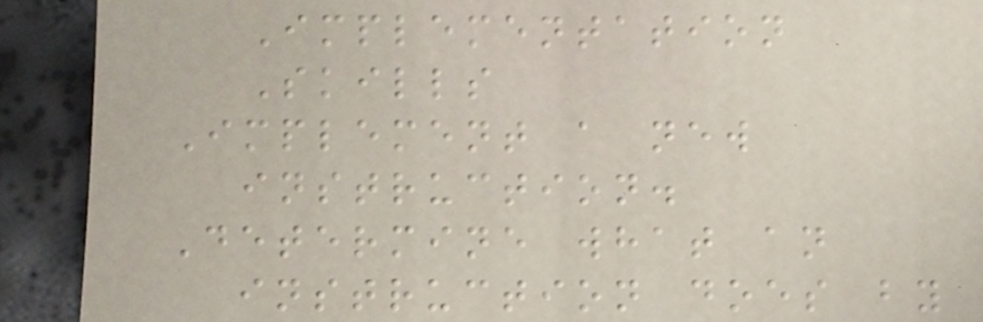Implementation
Skills
Implement a new
instruction.
Determine what an
instruction does by
